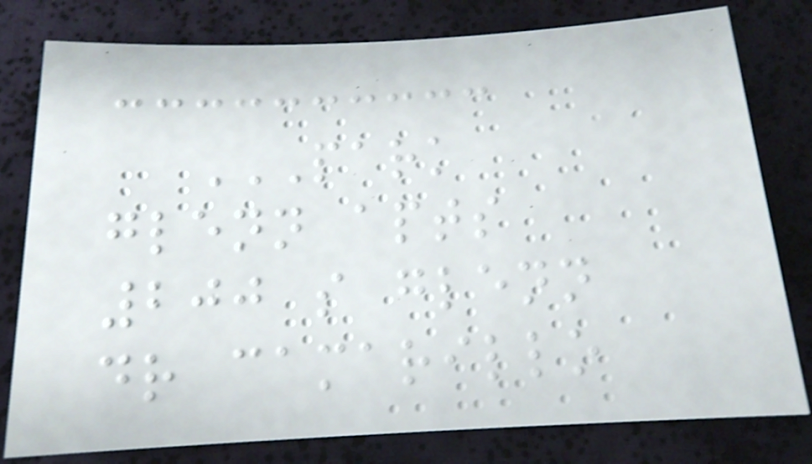PARK
GLENN APTS
200 S GLENN
DR CAMARILLO
